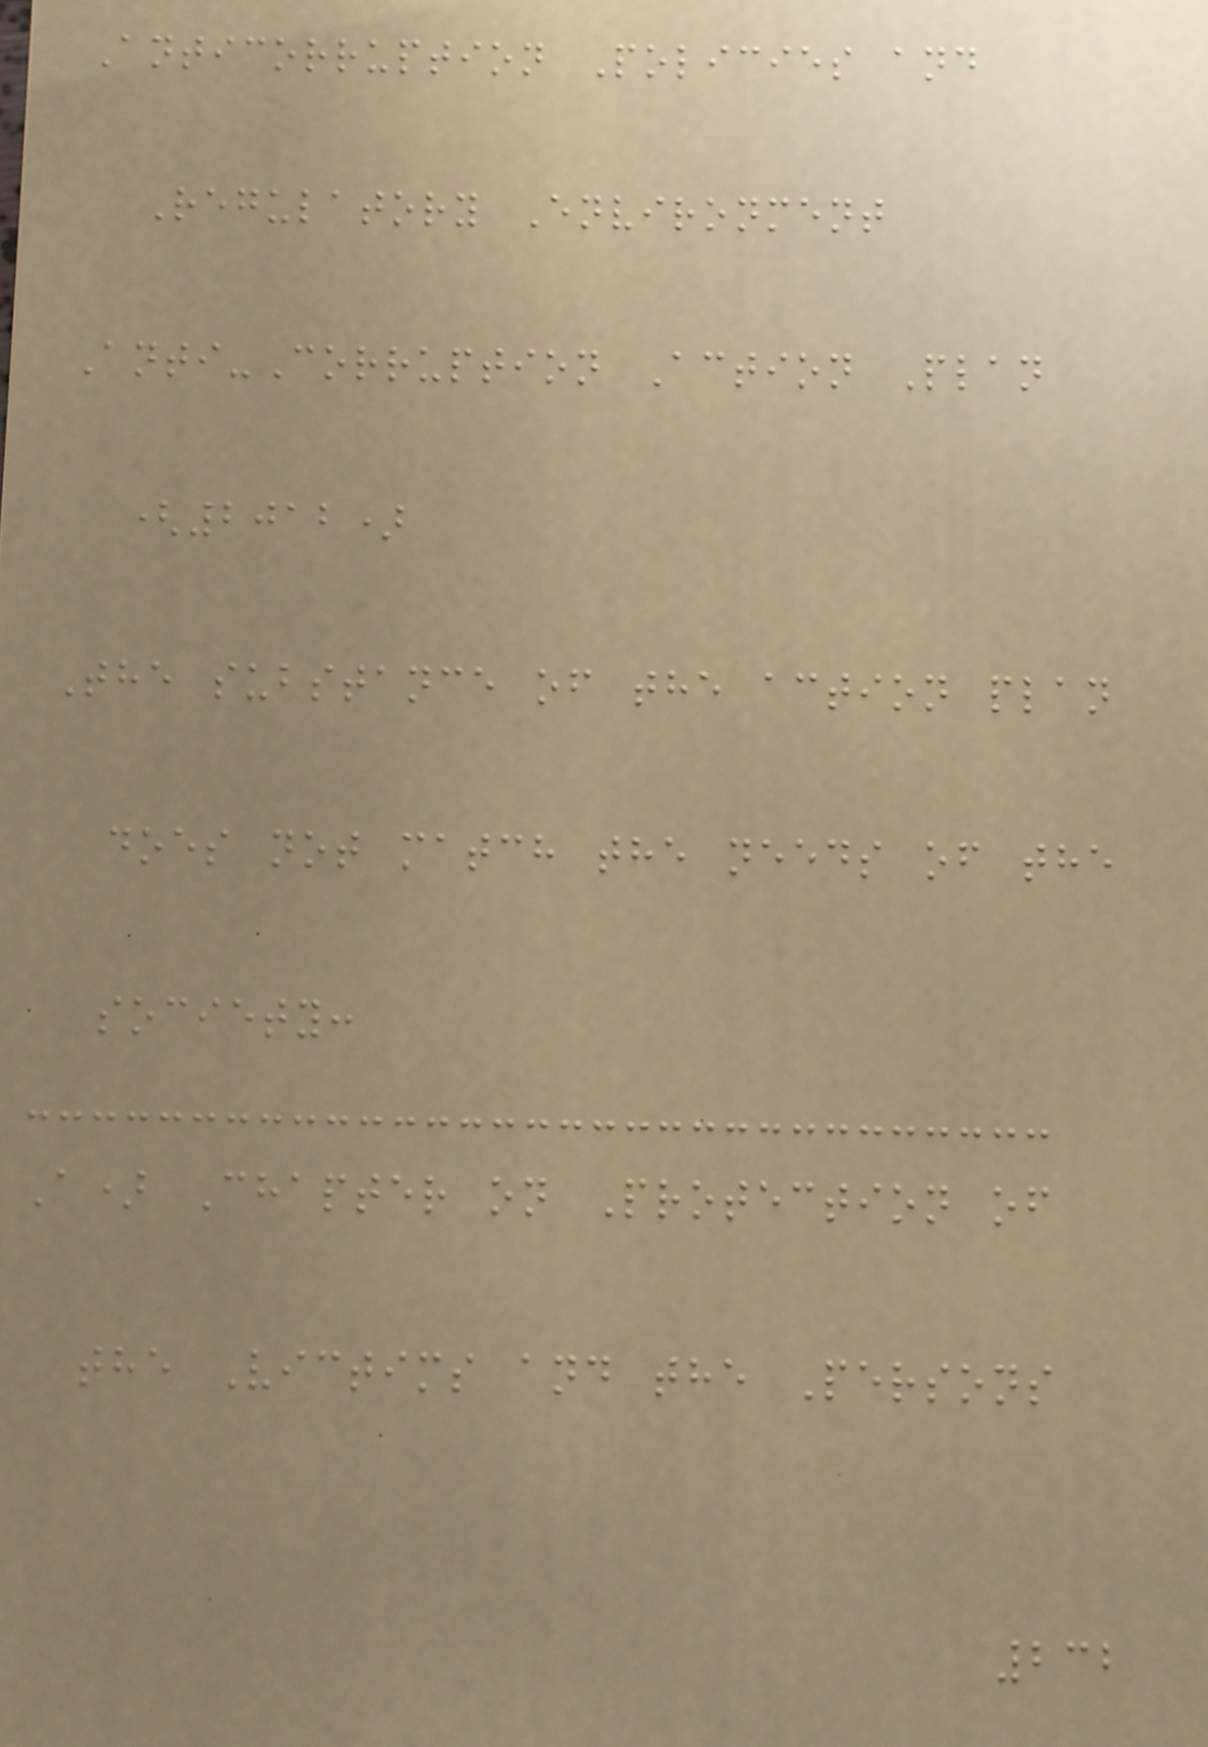Anticorruption Policies and
Regulatory Environment
Anti-Corruption Action Plan
(2012)
The substance of the action plan
does not match the needs of the
society:
A) Chapter on Protection of
the Victims and the Persons
232
